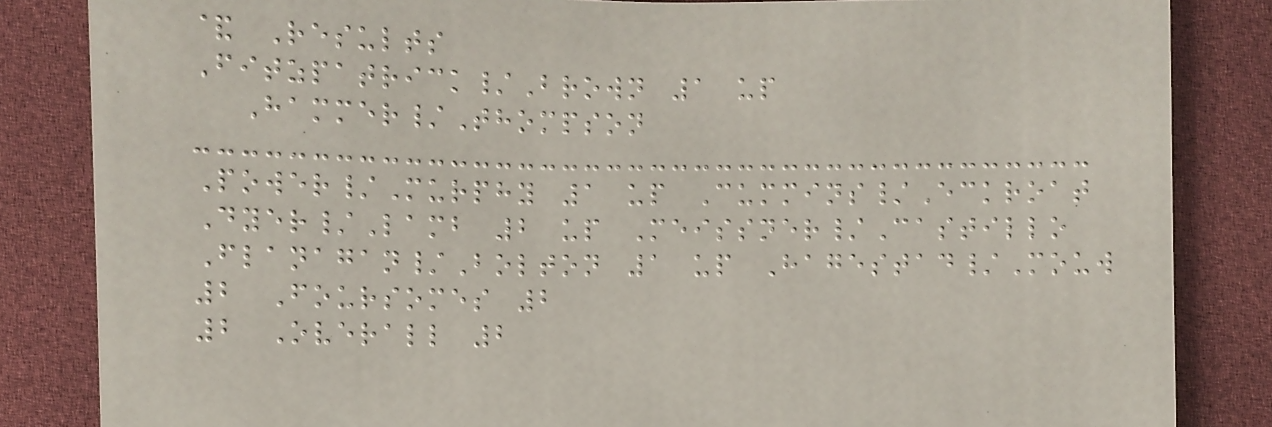& Results
Fitzpatrick/Brown 1 up
Hammer/Thompson
Power/Murphy 1 up Cummins/Eckroat
Dyer/Lamb 2 up Meissner/Castillo
Flanagan/Bolton 1 up Hagestad/Mouw
2 Foursomes 2
2 Overall 2
